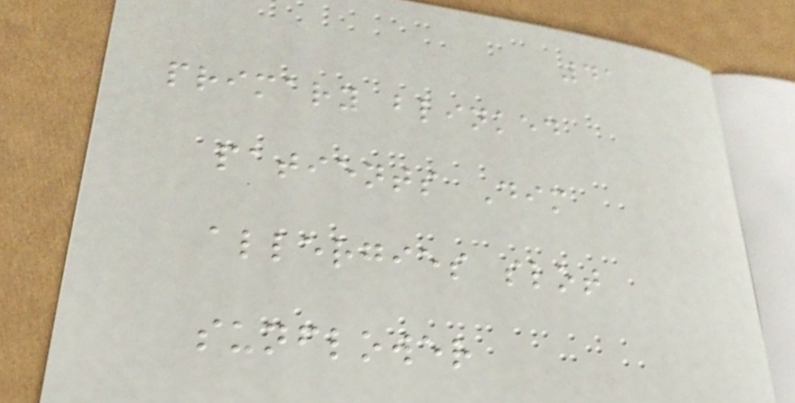41
primary blinked
patients Dim
allergies slot
sunflower
